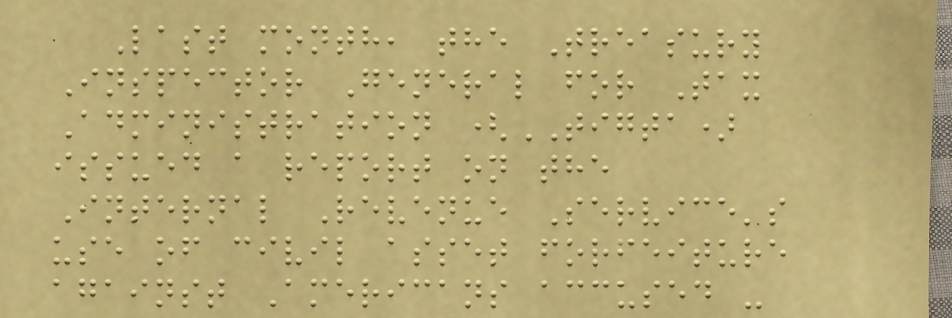Last month, the Treasury
Inspector General for Tax
Administration (TIGTA)
issued a report on the
Internal Revenue Service's
use of civil asset forfeiture
against Americans accused -
